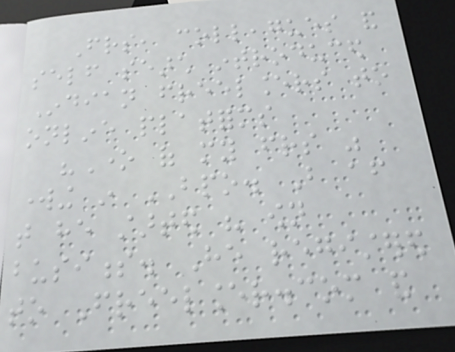Friends, colleagues and
self search introduced
Indian freelancers to
online platforms
"One of my friends was
working in BPO. But after
that he started his own
business. He registered
to Freelancer.com and
